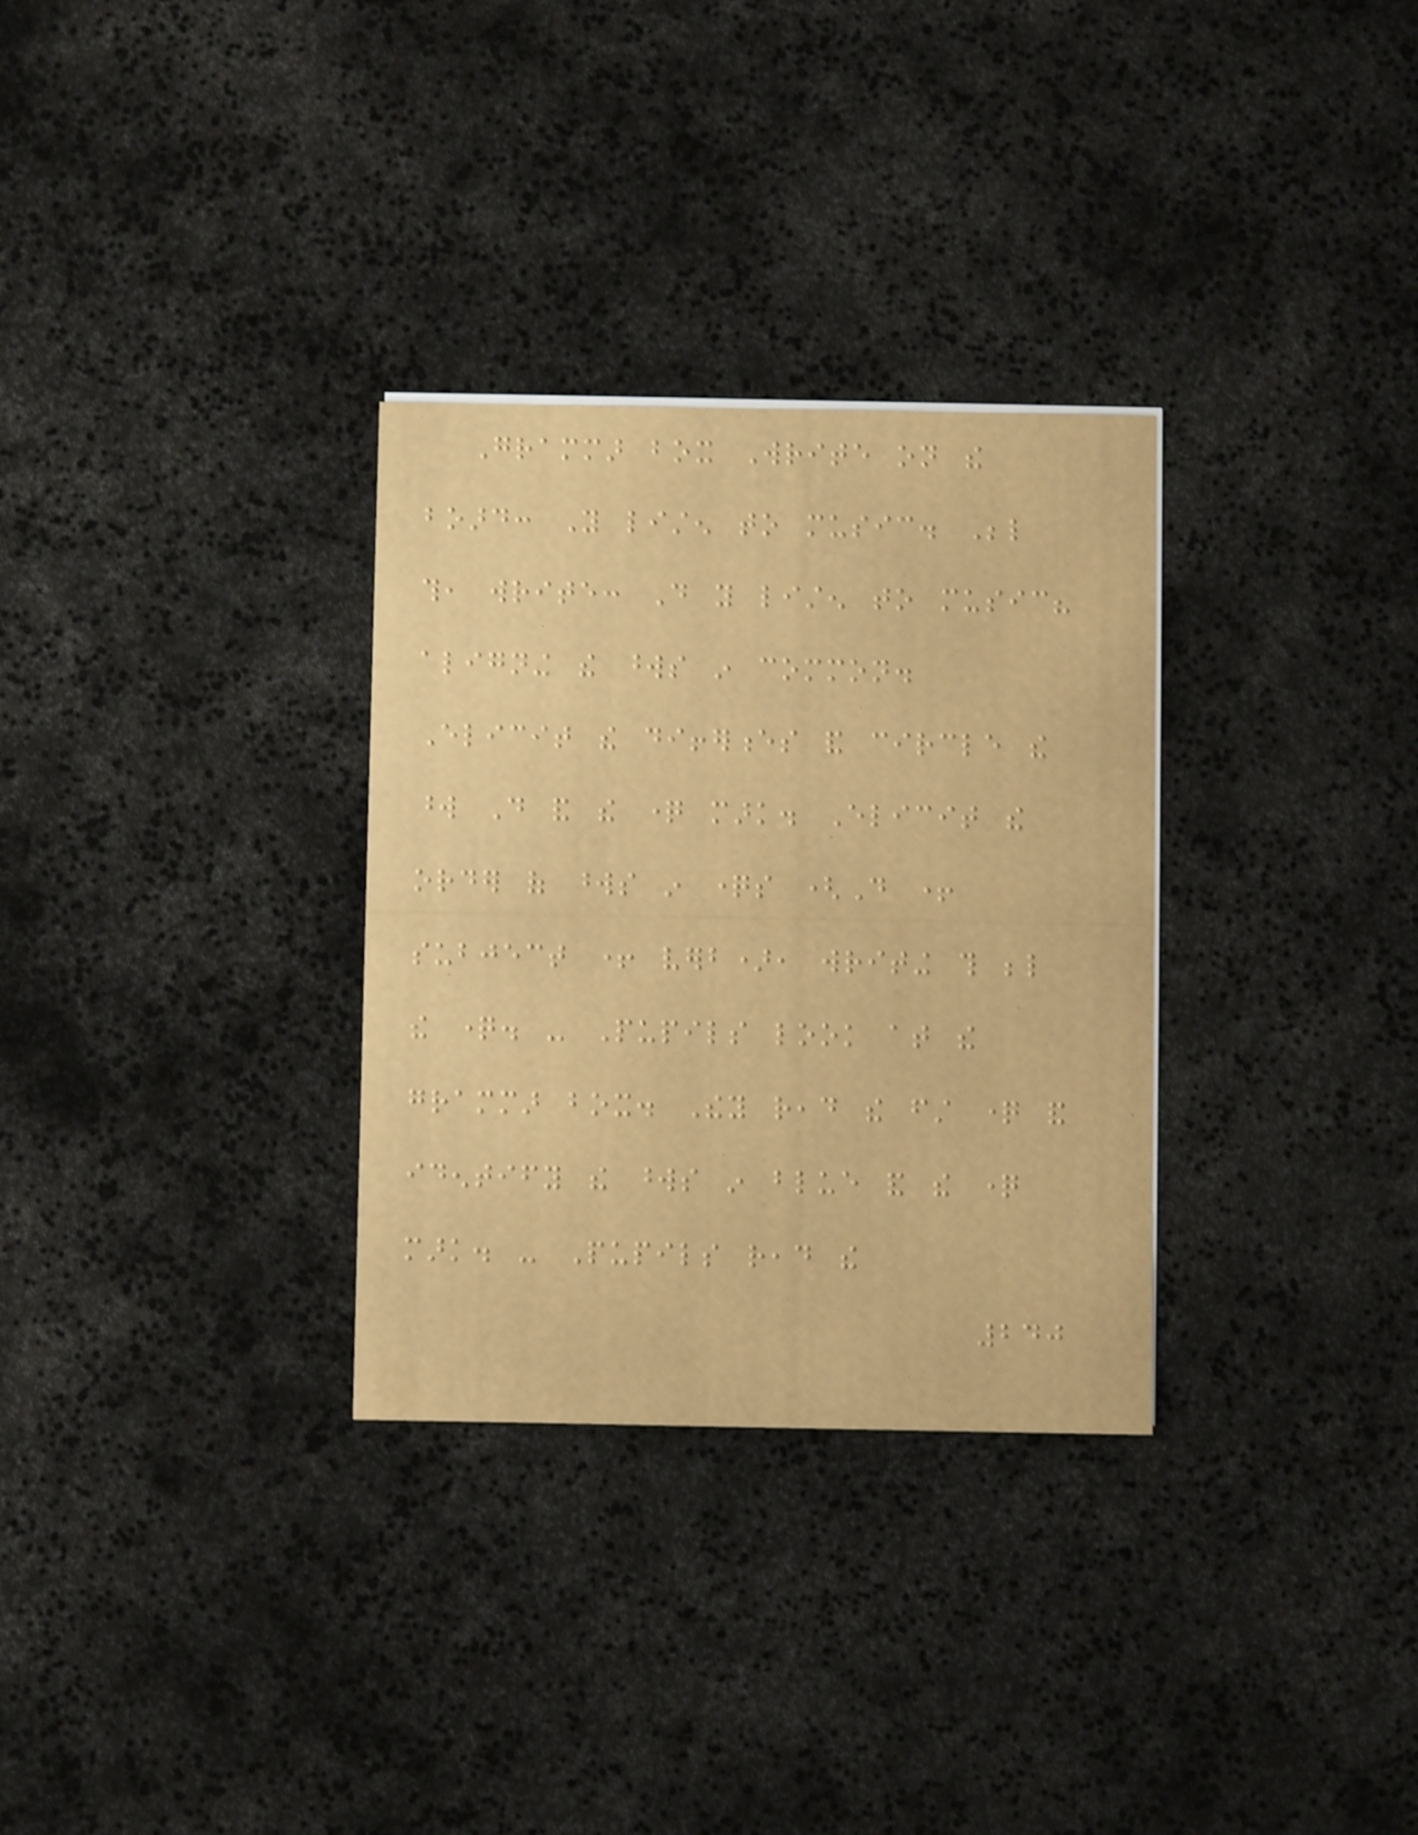Grammar box Write on the
board: You listen to music. Below
this, write: Do you listen to music?
aligning the words in common.
Elicit the differences and circle the
word Do and the question mark. Elicit the
order of words in questions (Do +
subject + verb), writing this below
the question. - Pupils look at the
grammar box. They read the first question and
identify the words in blue and the question
mark. - Pupils read the
240
